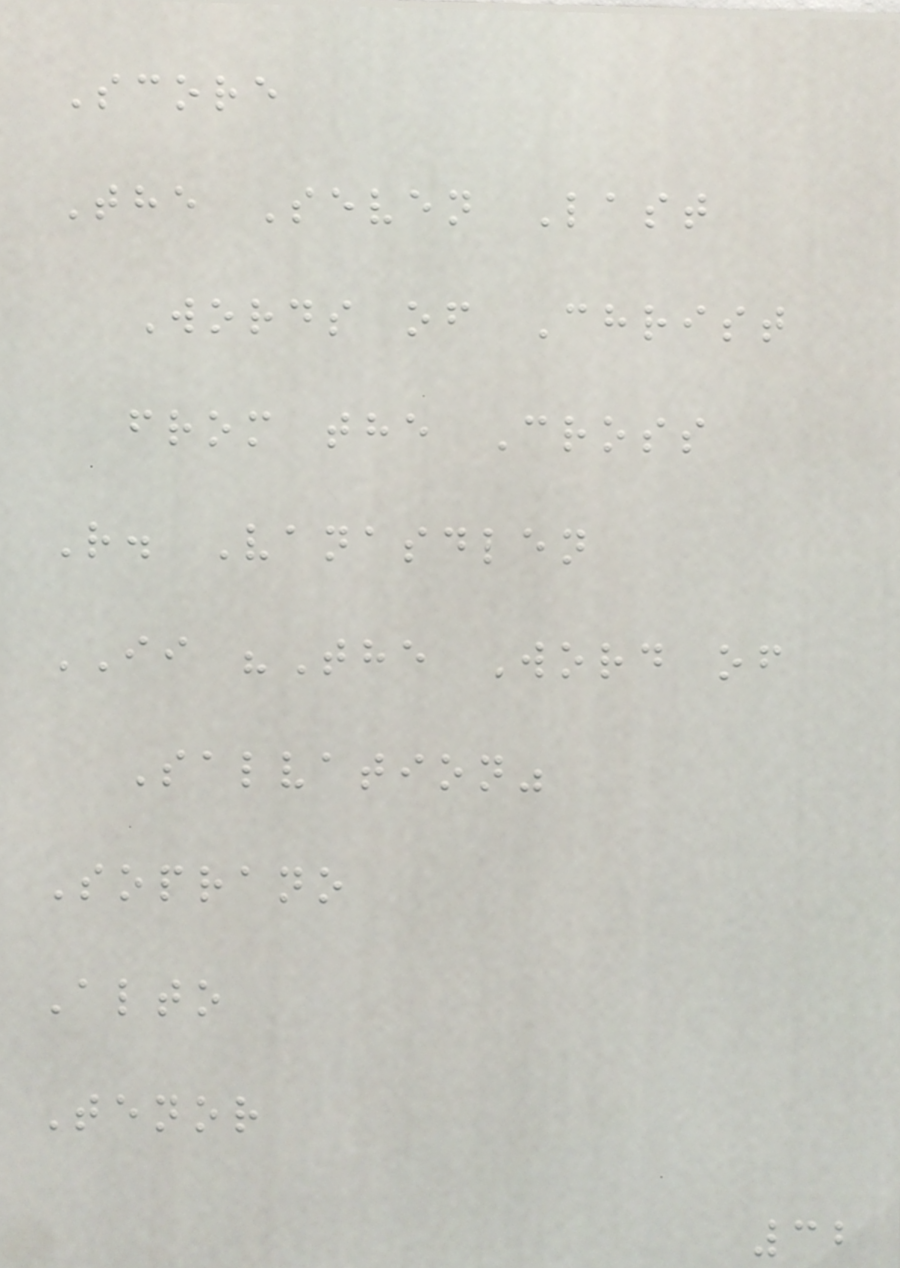Score
The Seven Last
Words of Christ
from the Cross
R. Vanasdlen
II "The Word of
Salvation"
Soprano
Alto
Tenor
32
